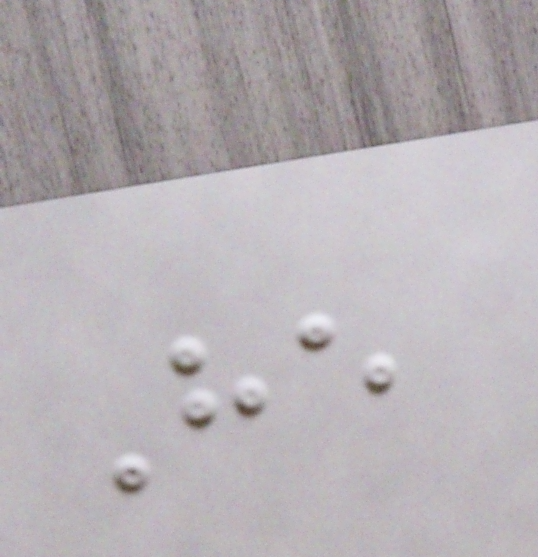He
